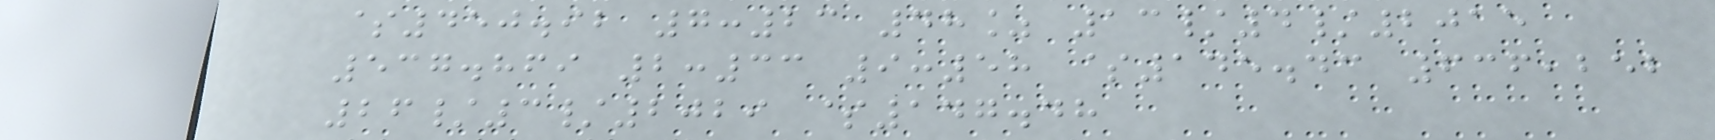$450.92 7:23 48% 13/4/2015
537.869 2:33 9:58 $145.43 636,252
26/3/2029 $147.48
